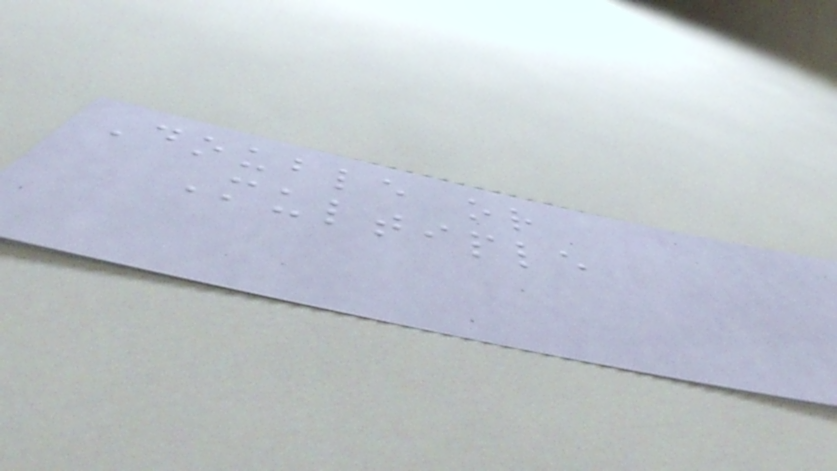Double or
Multiple
